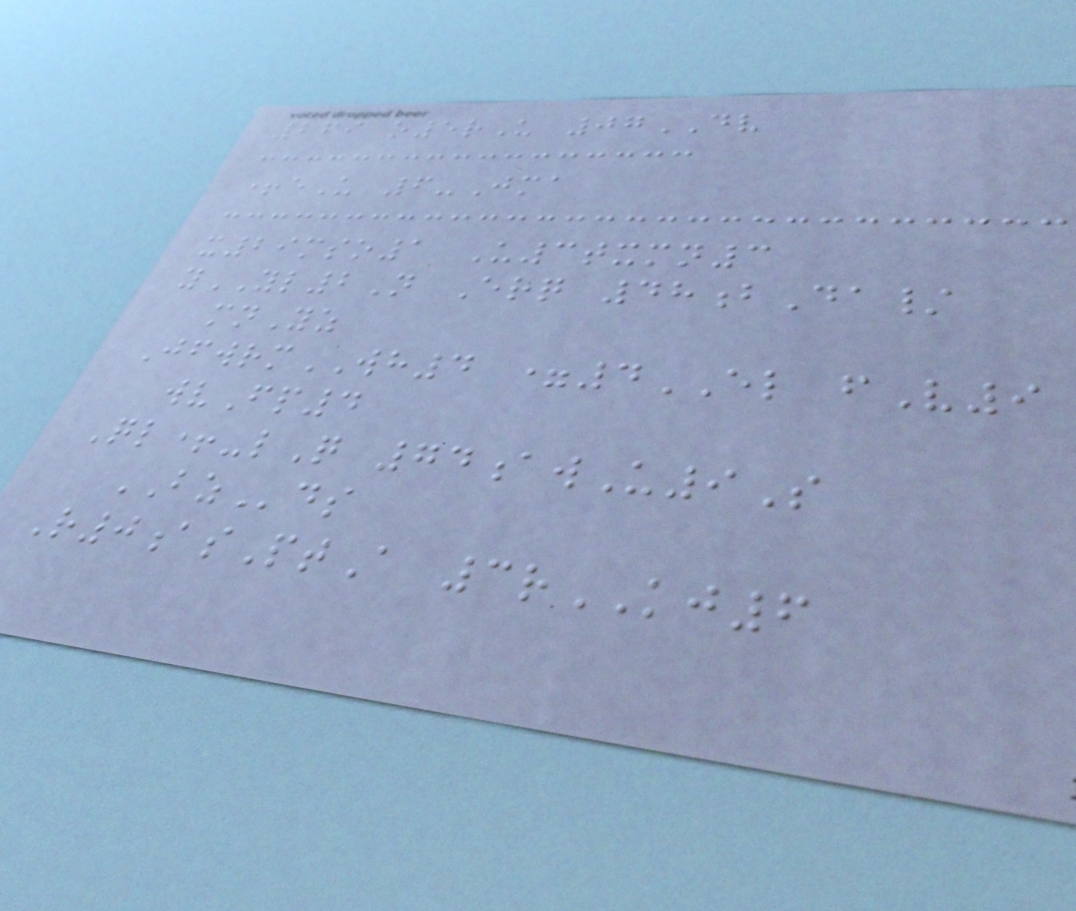269 o5rU 07DV
+eU 6-Jma
x29mso1 U3txmn3
yYL2N Erq 48bDa/
mnYz
JfwrmWH4 =4EL fV9
wvFp4
Ql+-lQ 74awU9S
BZds
R0asPtA 3rKJ6
